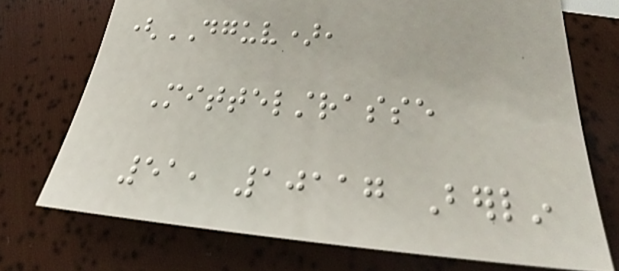(DGUV),
Mittelstrasse
51, 10117 Berlin
